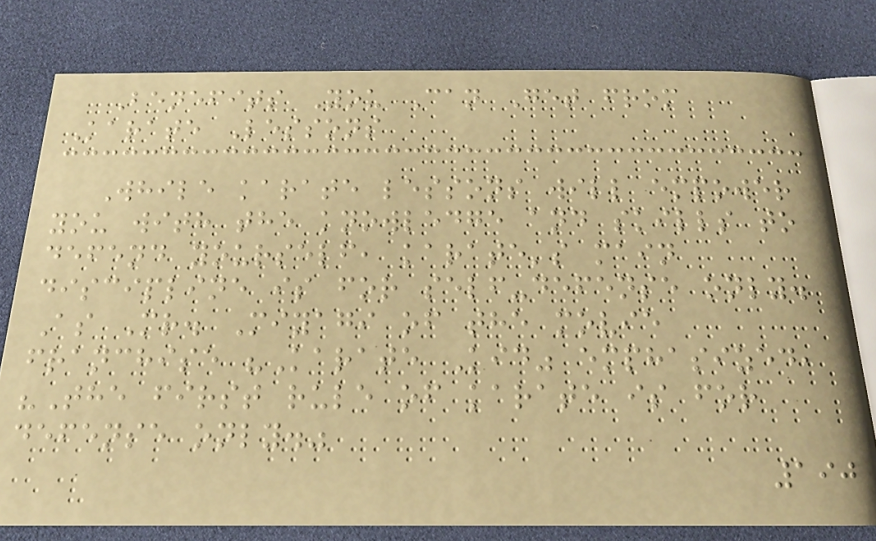Benefits You Can Get from
Karate Lessons
While karate lessons will empower
you with the knowledge and skills to
defend yourself, karate's main
discipline is for self-defense only.
As Mr. Miyagi of the movie
franchise "Karate Kid" emphasized,
"The first rule of karate is for
defense only."
190
